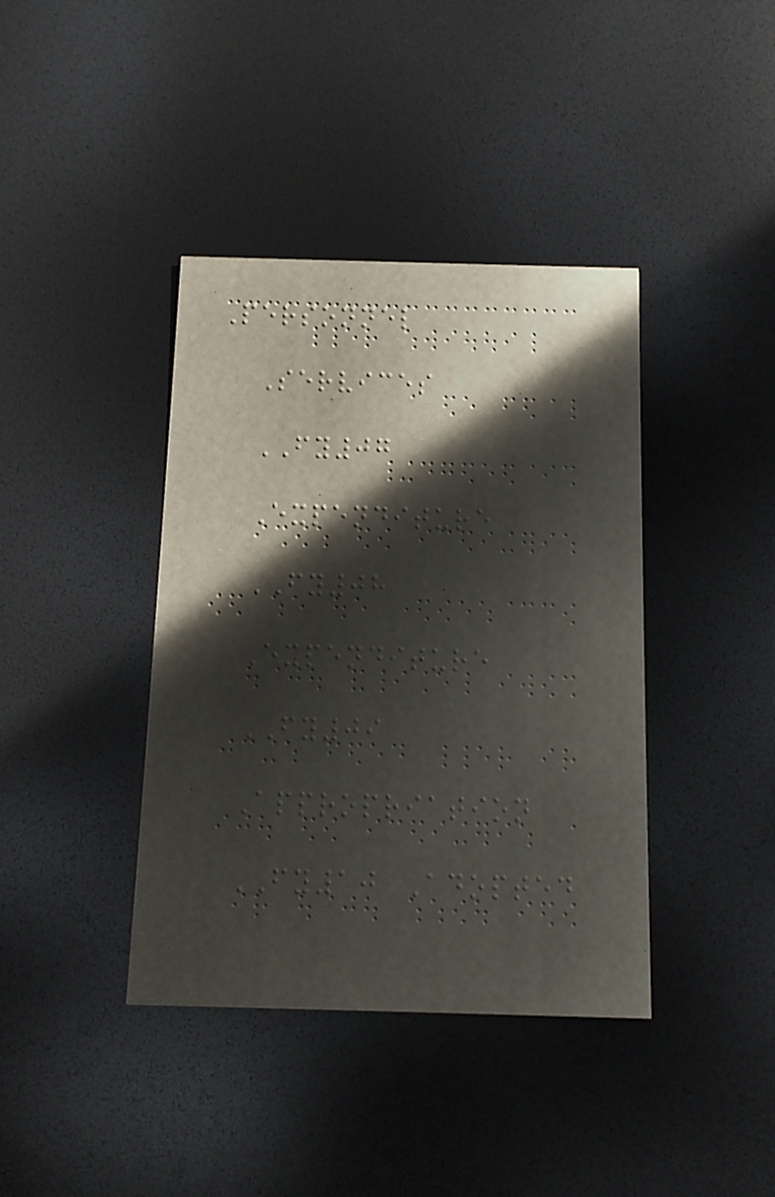Personnel
Services
FY07
Expenditure
FY08
Expenditure
FY09
Appropriation
FY10 Adopted
